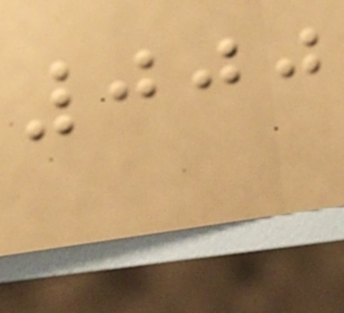000
